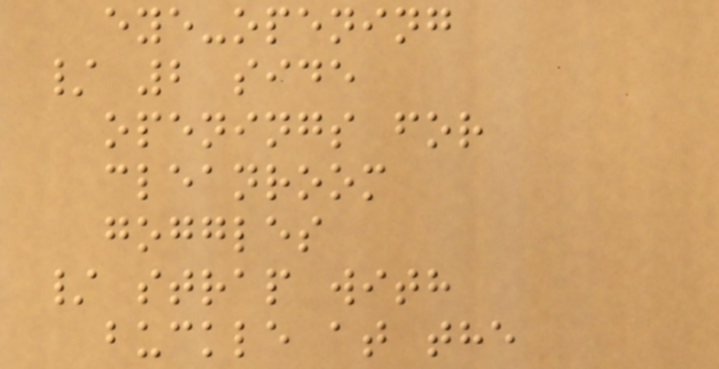eye-opening
/ 2 side
openings for
cleanroom
goggles
/ strap with
buckle at the
